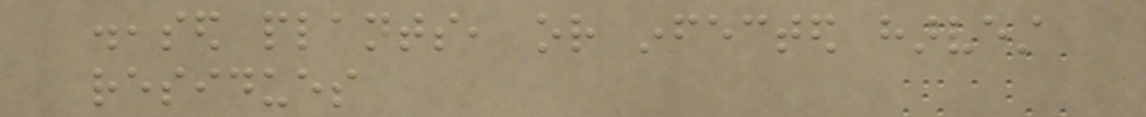diseased plants, or infected harvest
residues
